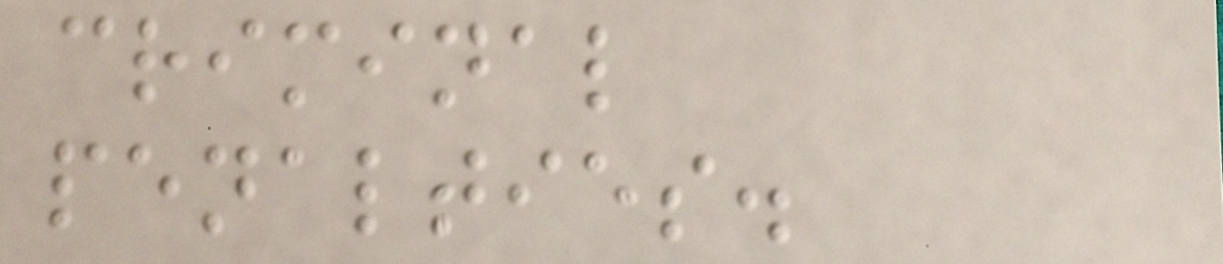criminal
penalties.
